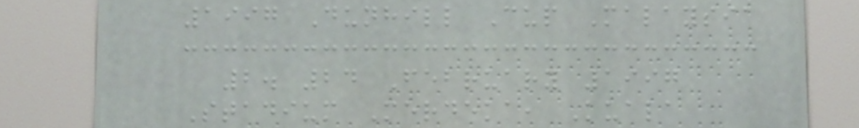1997 Dunhill Cup Malaysia
2. 24 February 1997
Stadium Merdeka, Kuala
